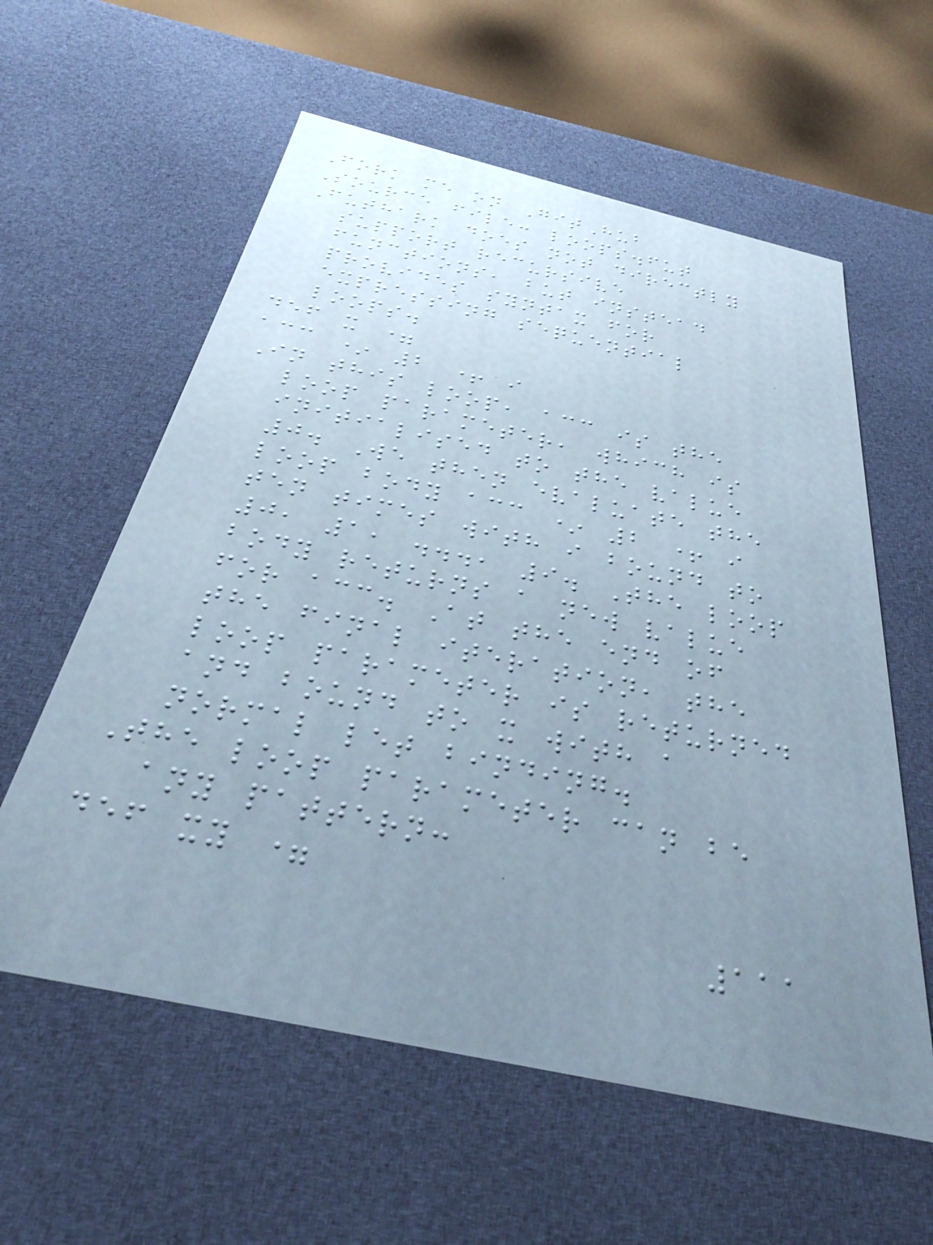Fork me on GitHub
Source file: loops.fut
Futhark does not directly
support recursive
functions, but instead
provides syntax for
expressing sequential
loops.
def x =
acc * 2 + i
In this loop, acc is the
loop parameter, which is
initialised to the value
0. We then evaluate the
loop body acc * 2 + i
ten times with i bound to
0, 1, ..., 9. The loop
body returns a new value
for acc. At the end of
the final iteration, the
loop parameter is returned
and bound to x with a
normal let binding.
The loop parameter can be
any pattern:
def xy =
111
